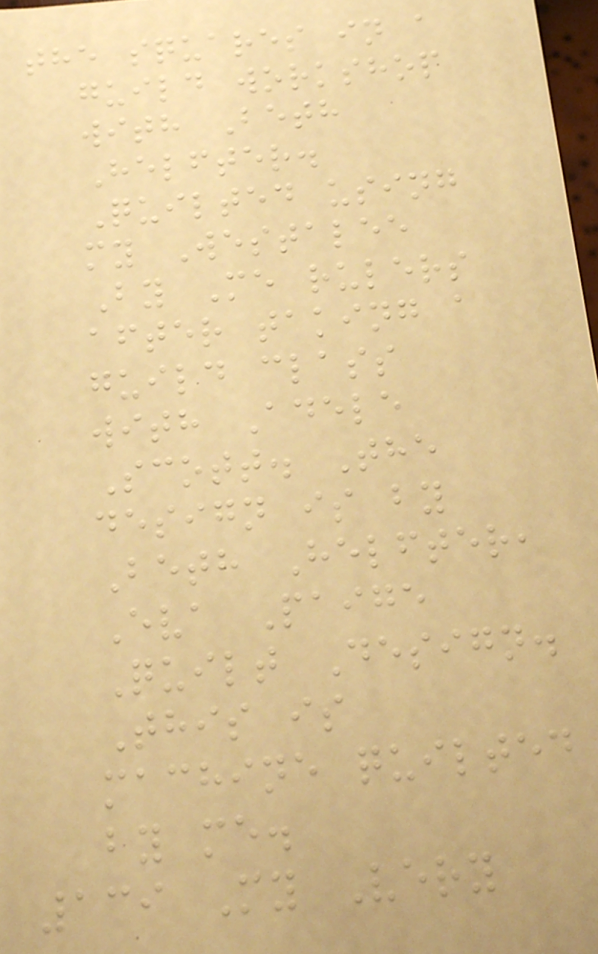the squares in a
guild workshop
with Beth
Helfter.
Quilted using
my Westalee
By Me rulers
after taking a
guild class
with Adele
Scott. The
design is by
Beth Helfter,
Eva Paige
Quilt Design.
This is
machine quilted
by me.
139 My Very
